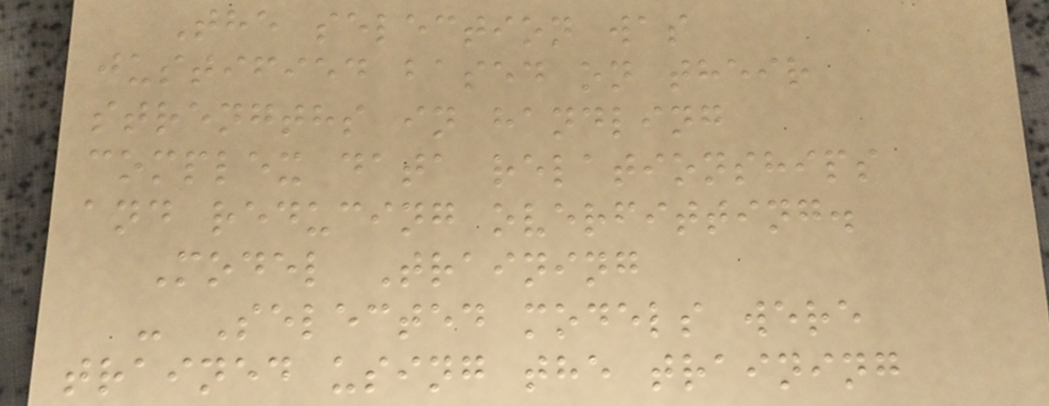The selection was
justified based on their
strengths in handling
complex data relationships
and reducing overfitting.
Model Training
- Selected models were
trained using the training
